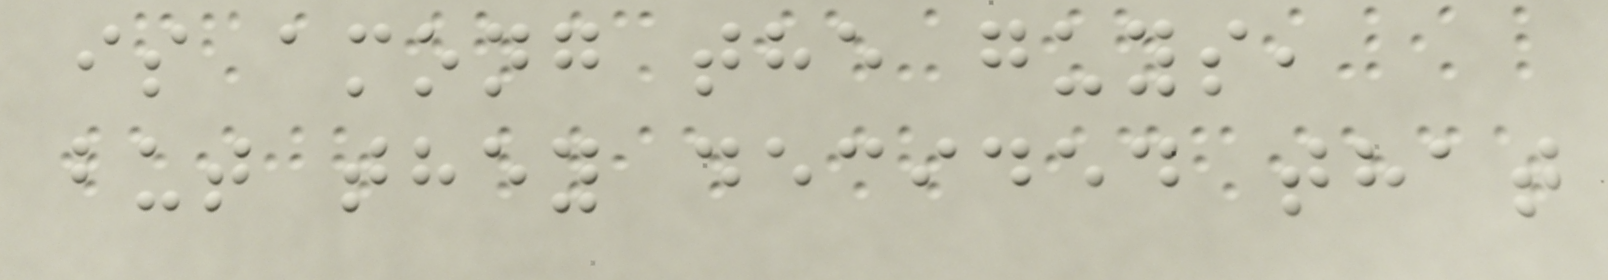is among the guys,
but they decided that
